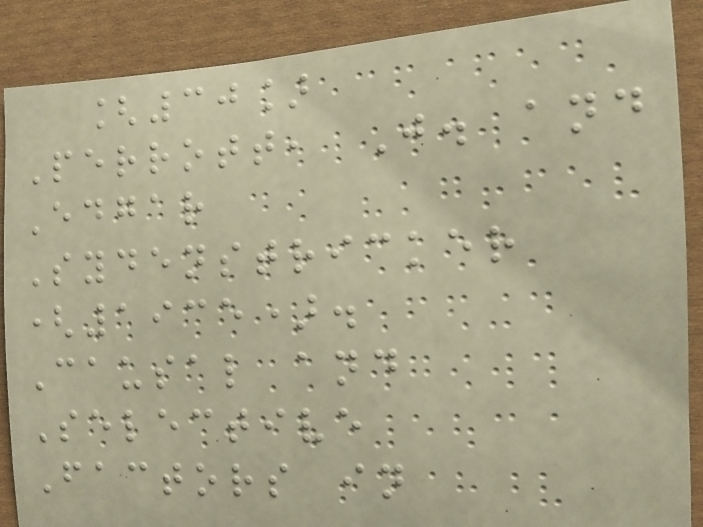[30]
Perrott, J. and
Edgar
Sydenstricker
(1935).
Causal and
Selective
Factors in
